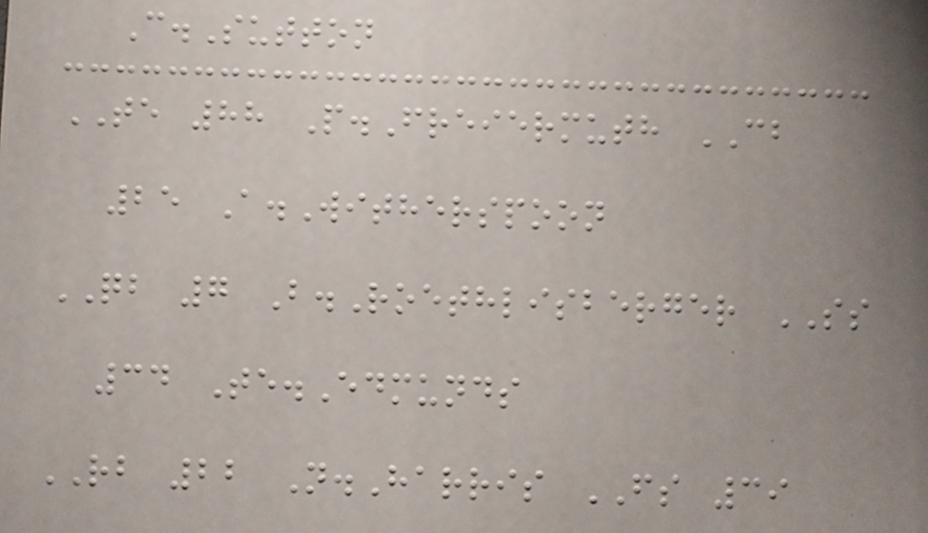C.Sutton
TE 88 P.Freiermuth CB
25 A.Witherspoon
QB 7 B.Roethlisberger SS
34 Te.Edmunds
RB 22 N.Harris FS 39
